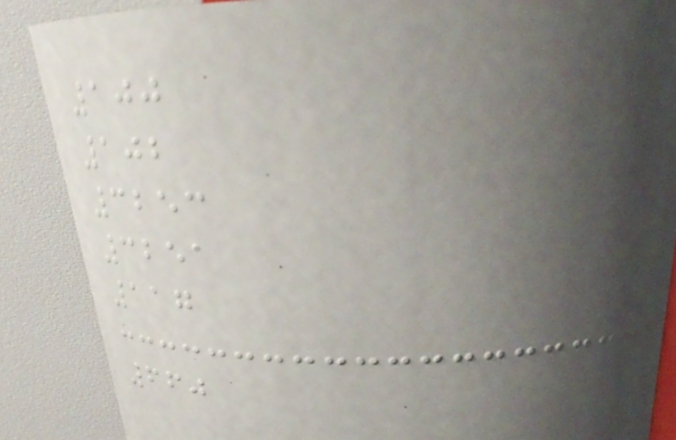100
102
3253
3251
117
660
